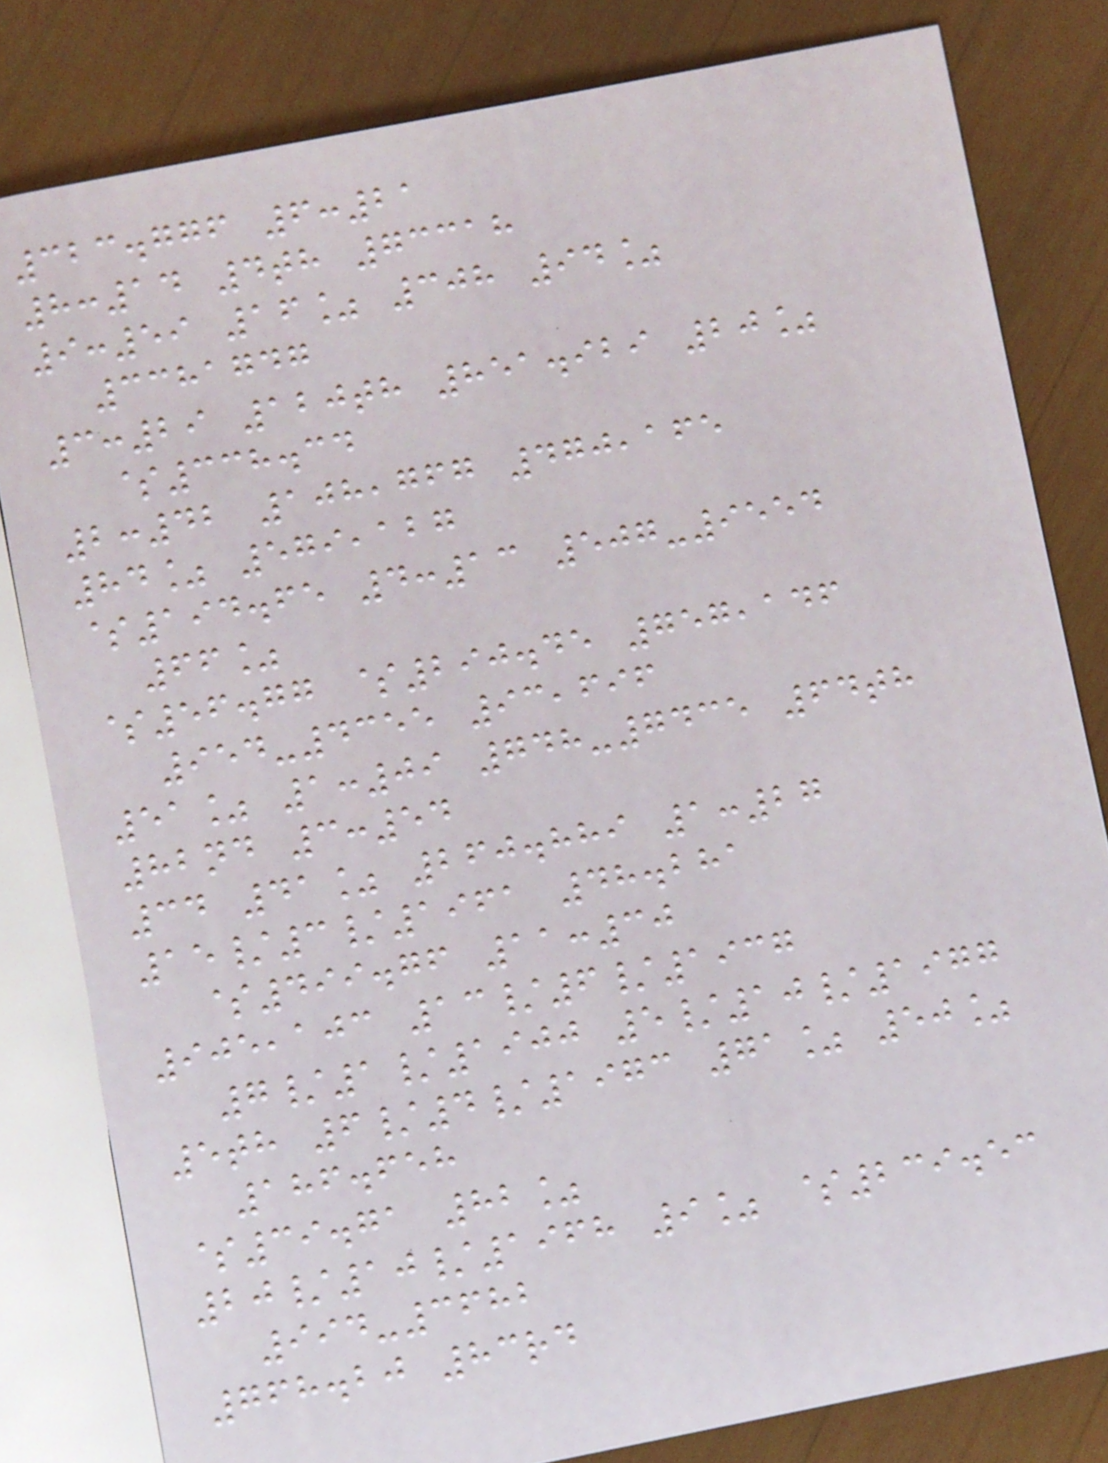323.776 6:21
8:14 4th 73318
9:59 16% 308 94%
3381747
3:29 120th 851.929 20%
$338.34
2:42 108,767 470,165
84% 579,127
$194.65 4:13 507-9554
66%
$56.77 $290.45 757,146
954-4355 93,696
51% 1:09 748-7435 64th
82nd 3:54
34 41% 260.889 1:27
15/3/1961 48.281
$499.76 11:30
905,103 13/6/1937
7/1/1900 5/10/1977
5th 6/4/1973 71% 50%
186.658
$39.71 82%
20/10/1968 9% $239.53
994-3682
768.20 83rd
